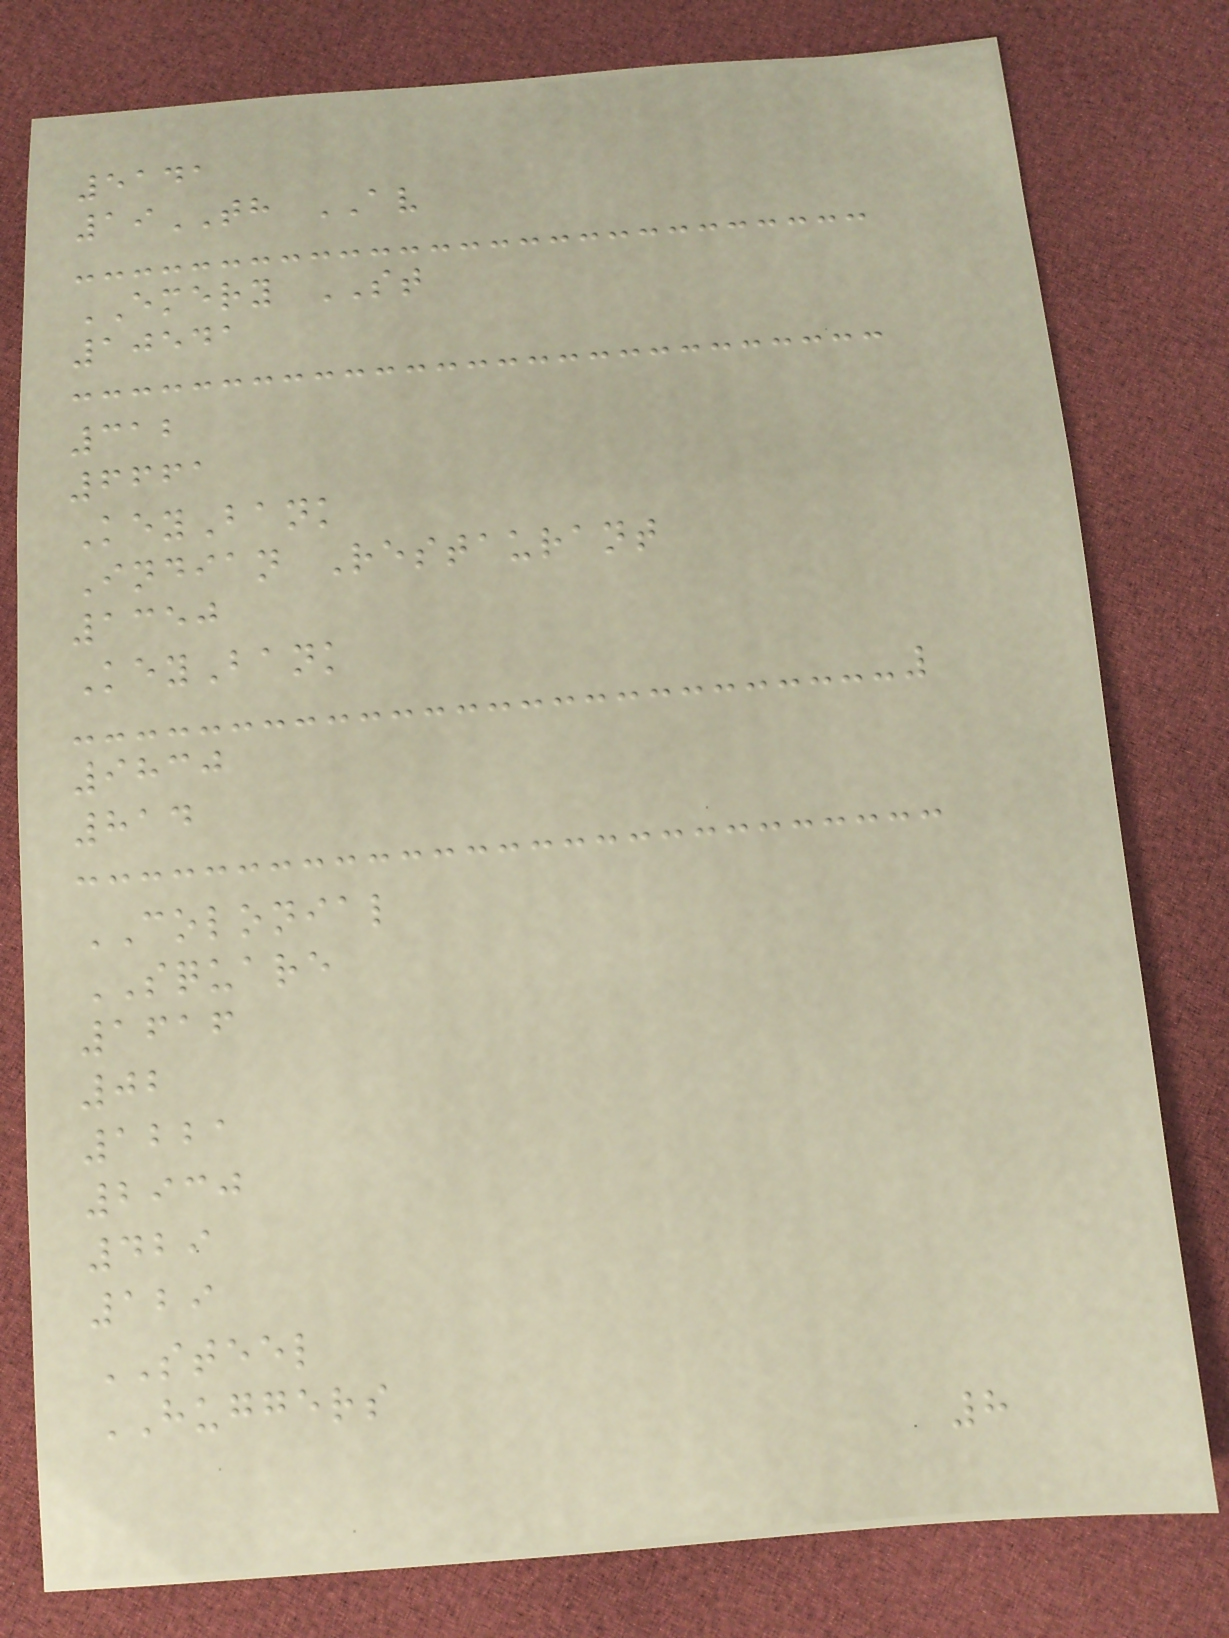5141
19TH AV
EMERY ST
10541
312
6661
KeyBank
Indian Restaurant
1350
KeyBank
9830
814
COLONIAL
SQUARE
1616
02
1221
2930
429
129
STEEL
HUGGERS
8
